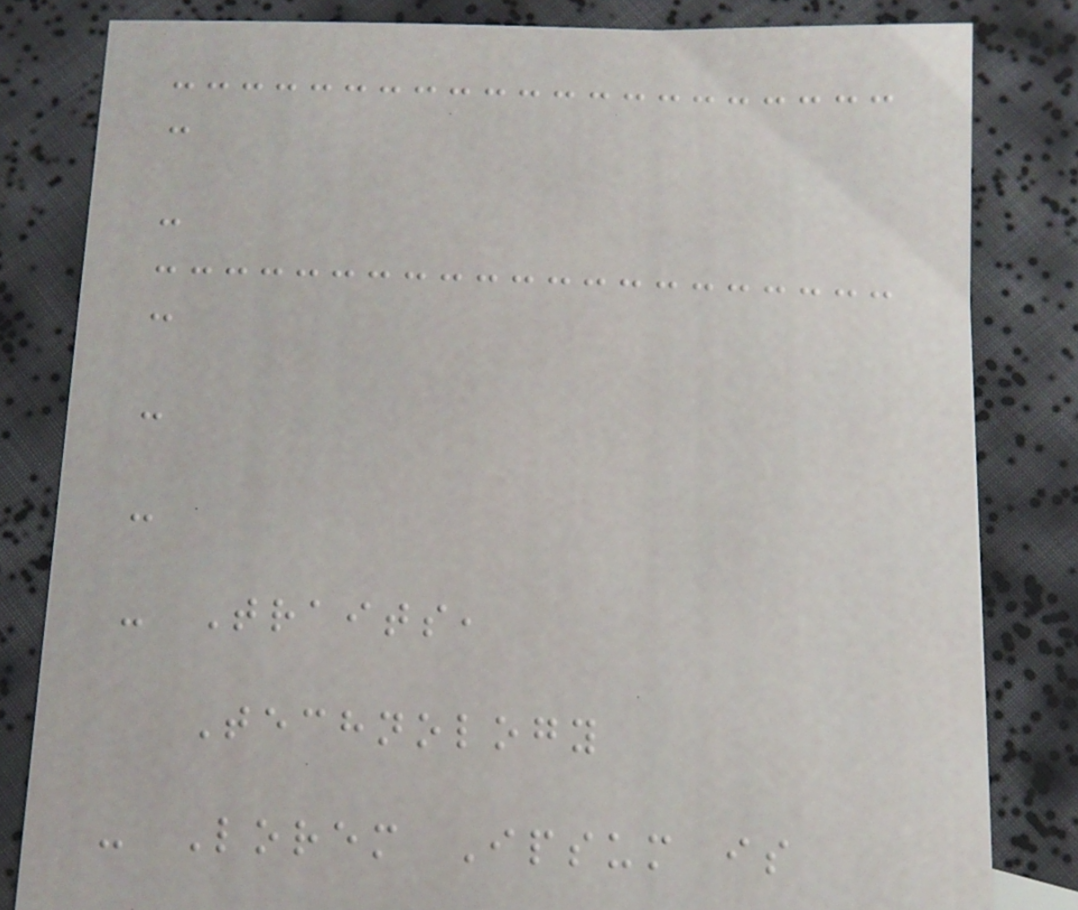-
-
-
-
-
- Traits,
Technology
- Lorem Ipsum is
